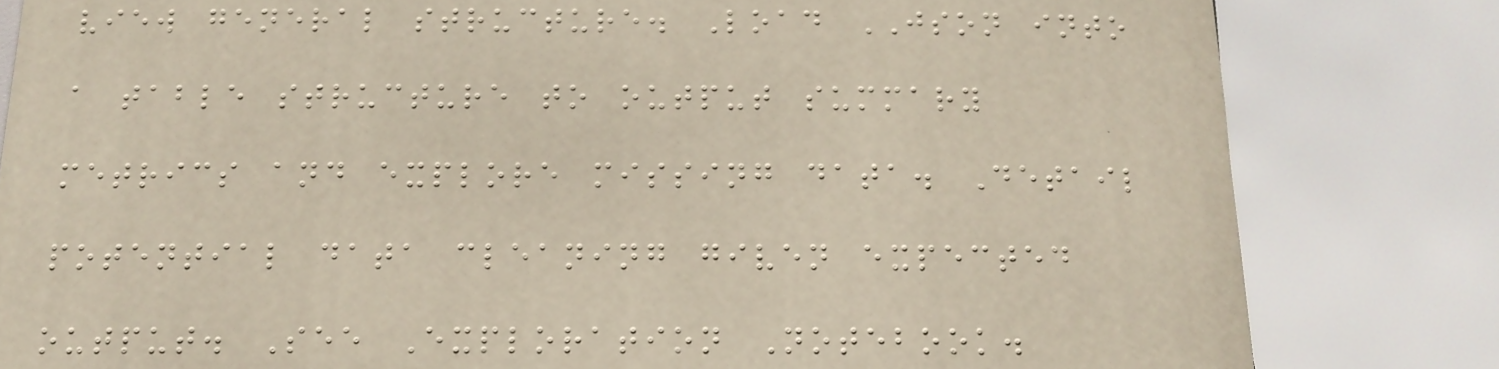view general structure. Load JSON into
a table structure to output summary
metrics and explore missing data. Detail
potential data cleaning given expected
output. See Exploration Notebook.
